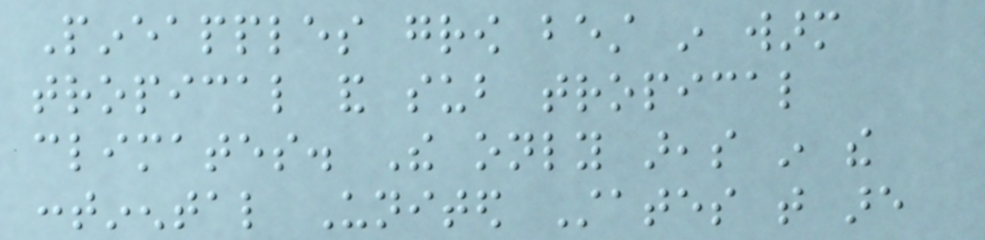Pineapples grow best in warm
tropical and sub tropical
climates. The only areas in the
continental United States that are
